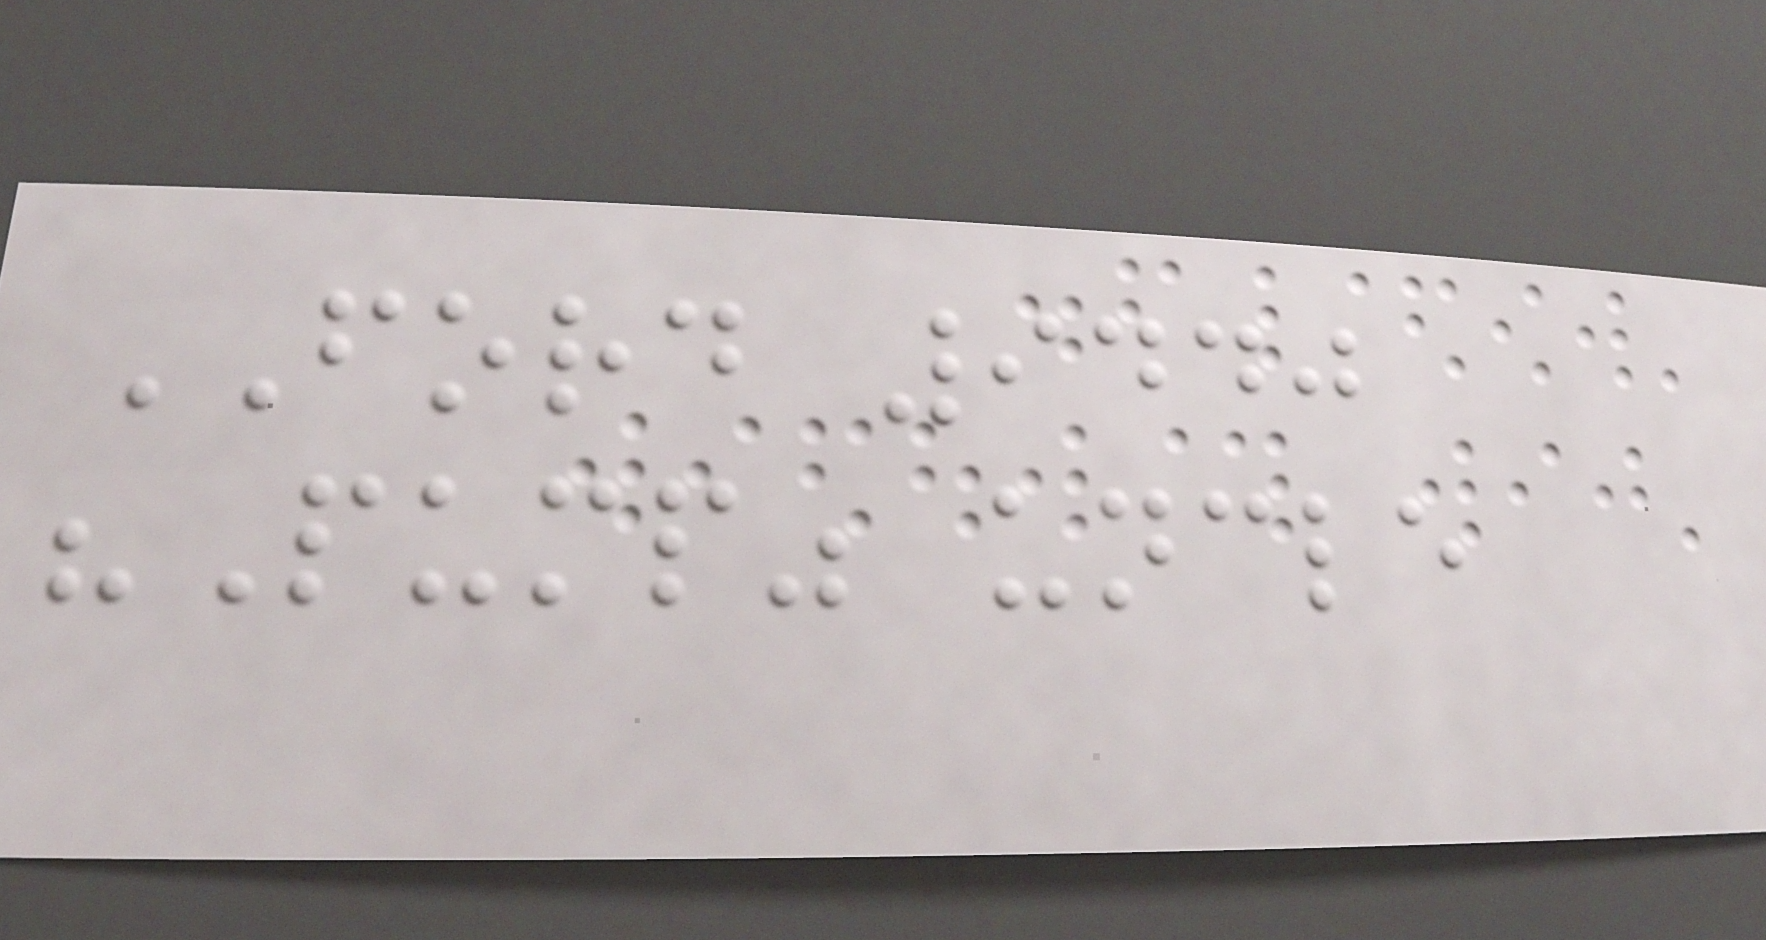FORD 9440
"Pump" uncle
